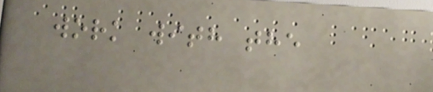work with the
